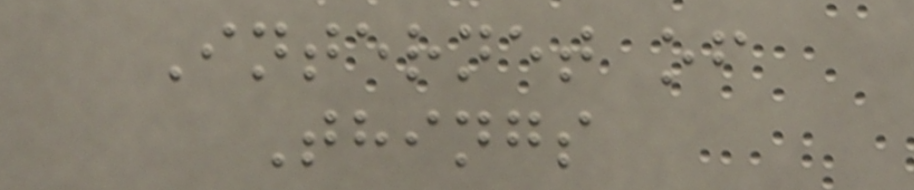Internet of
Things
